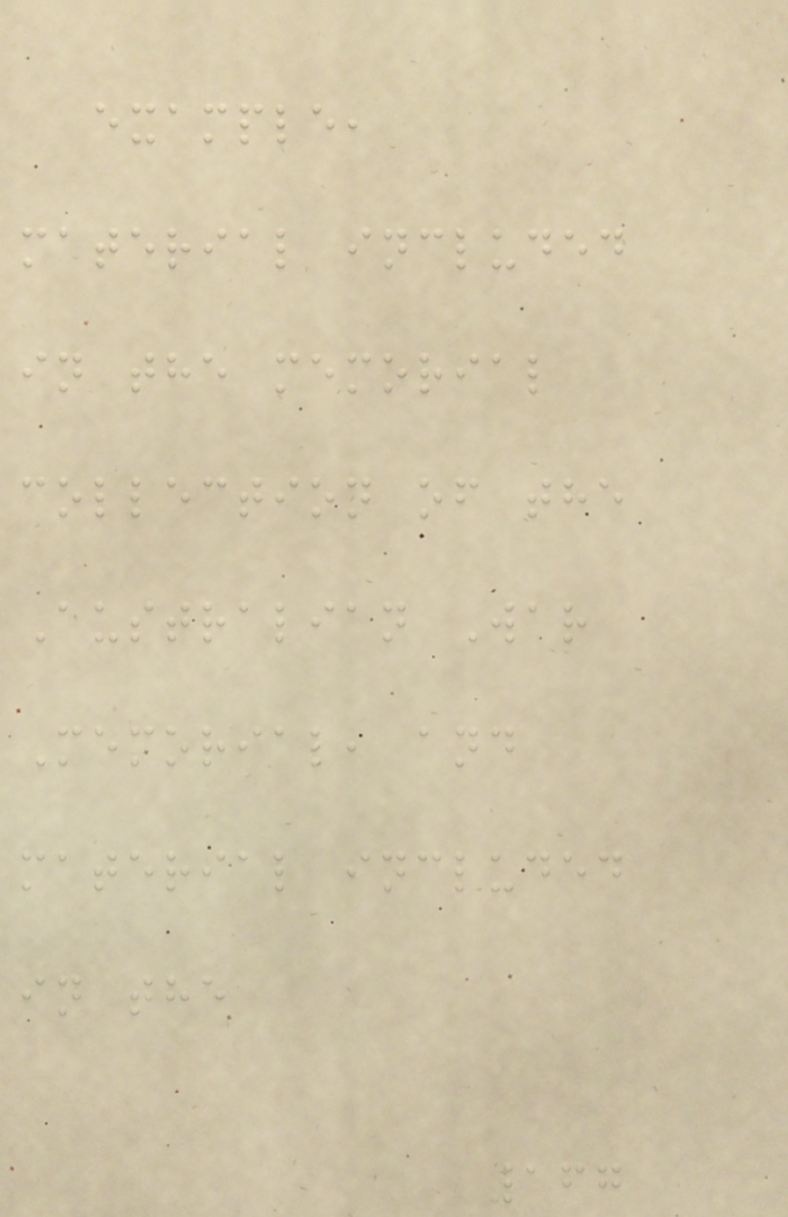example,
material included
in the memorial
collection of the
Australian War
Memorial, and
material included
in the
167
